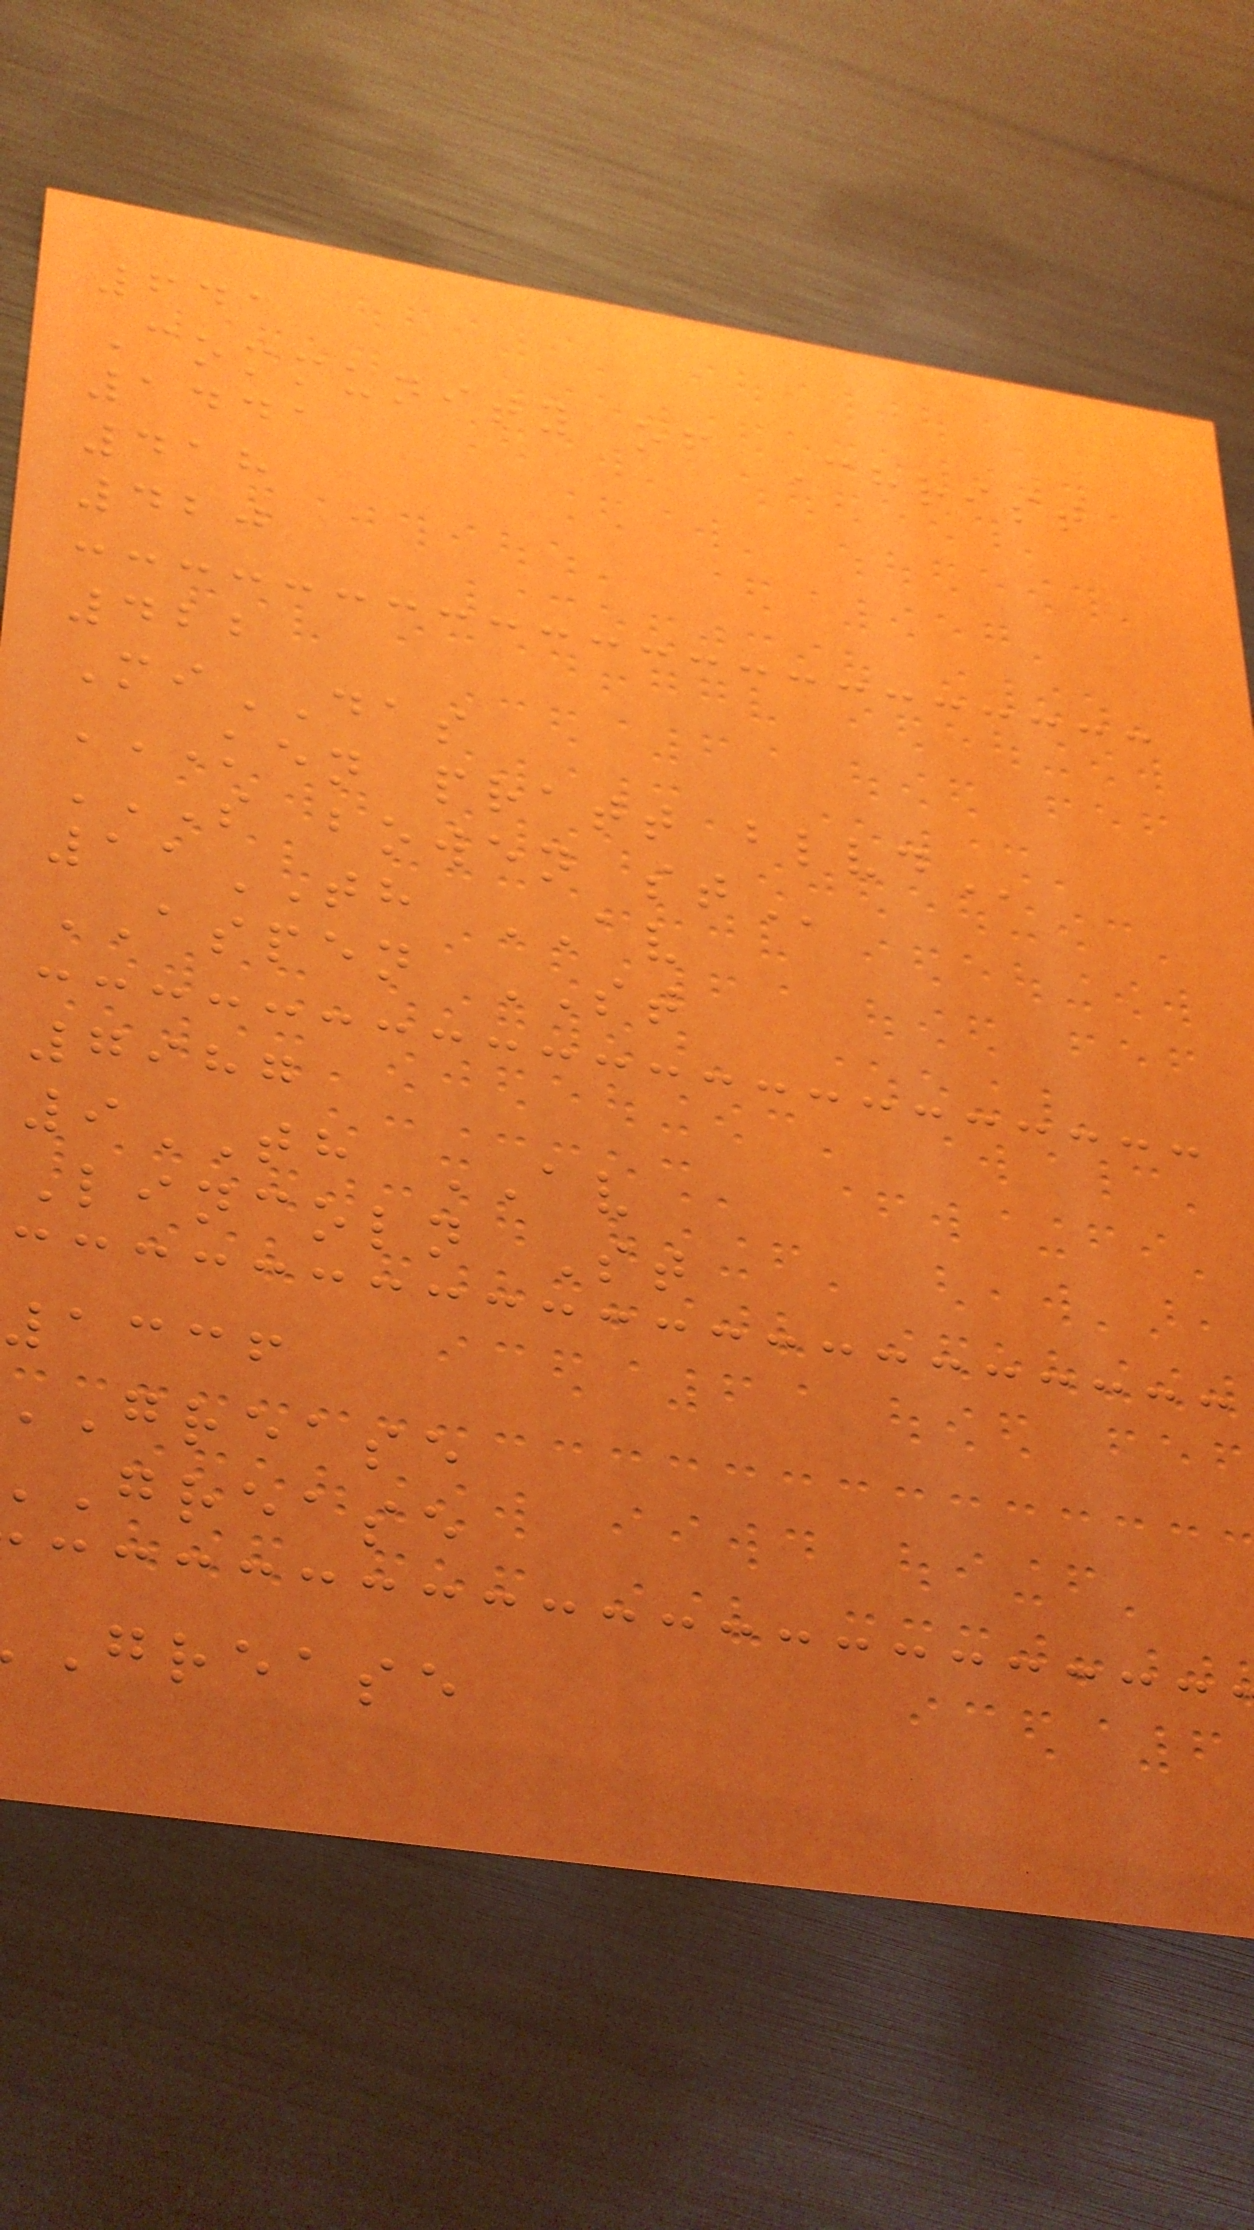641
Community of Christ
1441
418
420
422
MiDAS
KEN PRATT BLVD
S BOWEN ST
11TH AV
ASPEN ST
7987
9TH AV
Lincoln St
1336
grease
grease
grease
